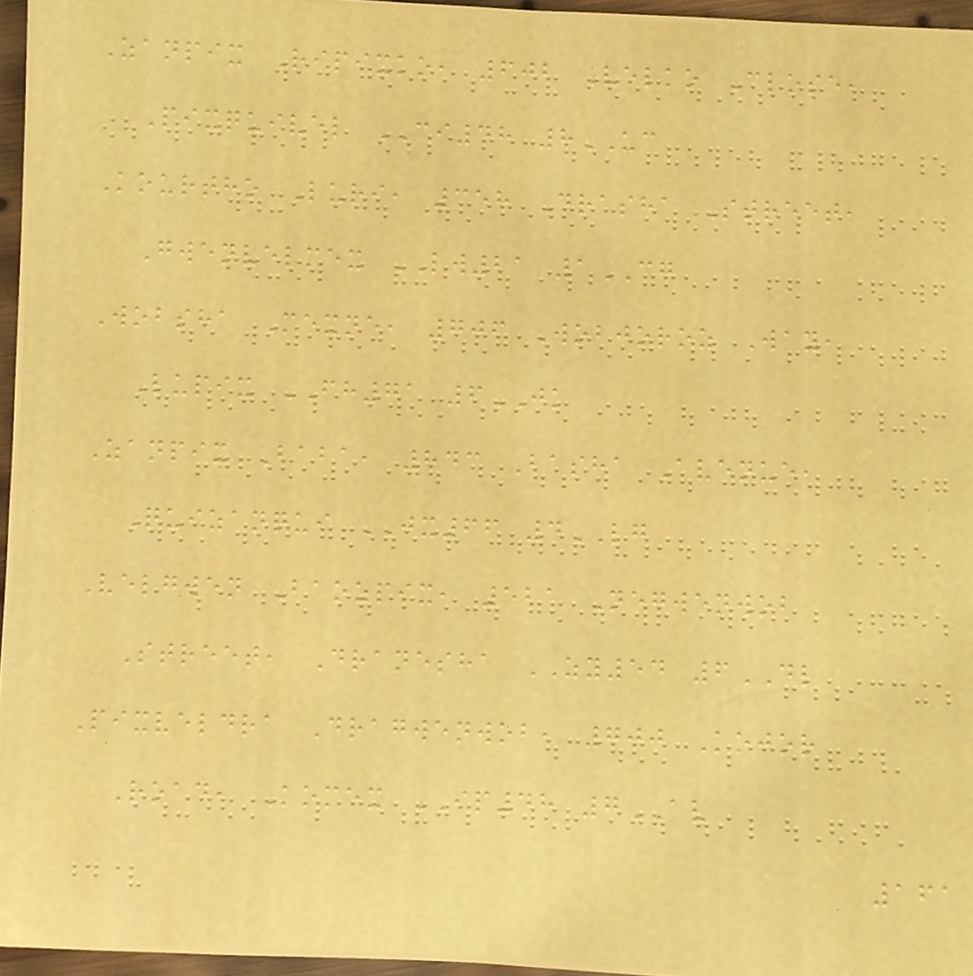Zanpix Ripixko, 602 Velko Close,
Pixquivel CI48 8UC
Kourtho Luri, 358 Drasha Street,
Gwenvelmex LW21 1CG
Wobsha Mexne, 706 Wobjoroz Way,
Lupix FH71 6JK
Zanpix Baba, 843 Basha Avenue,
Quizanqui JX66 4LG
Velgwen Baozpix, 521 Negwenwob
Street, Dranesha ZY54 6DL
Pixveldra Dragwenwob, 700 Kojor
Road, Komex IP48 7AV
161
